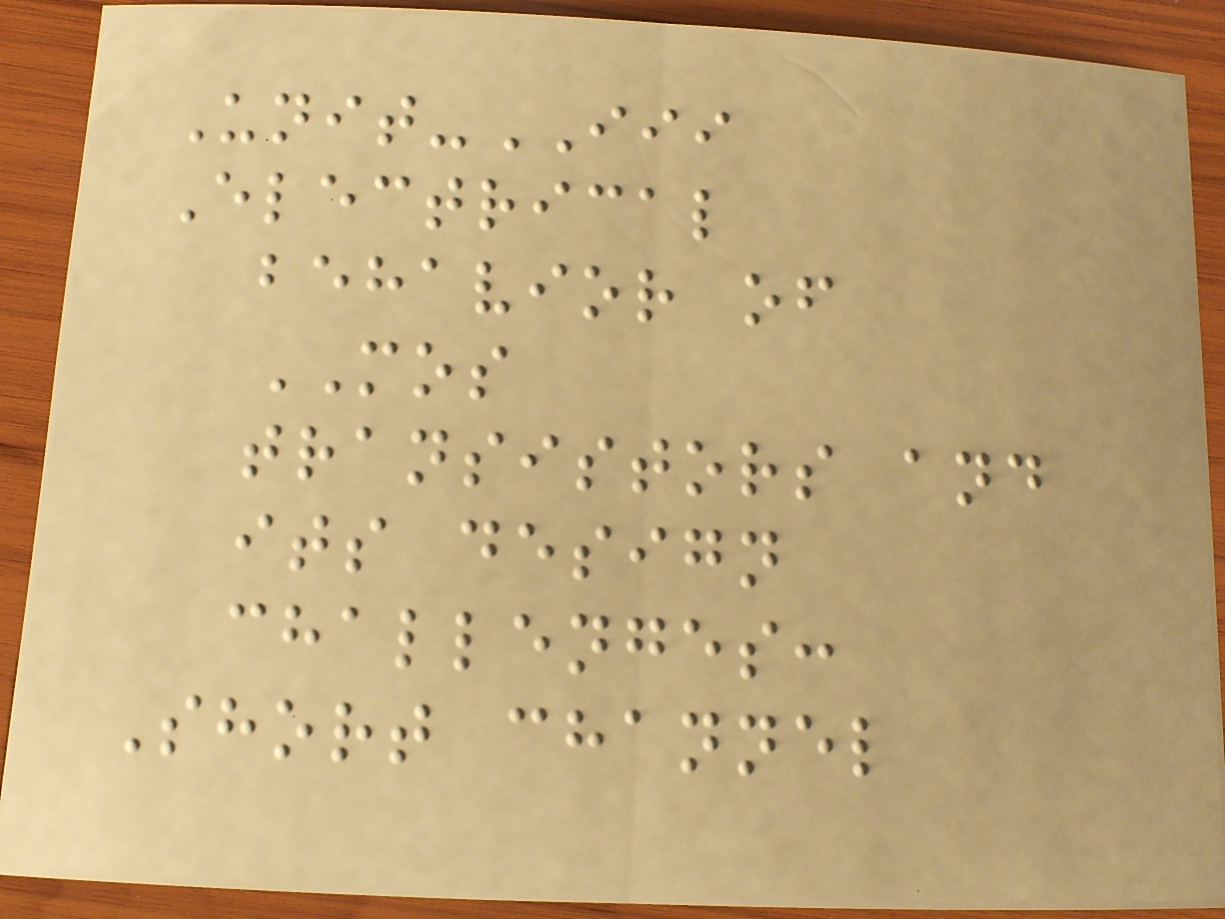Unit-III
Electrical
behavior of
MOS
transistors and
its design
challenges:
Short channel
